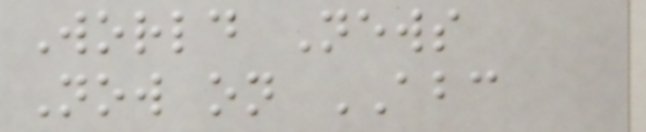World News
Now on ABC
